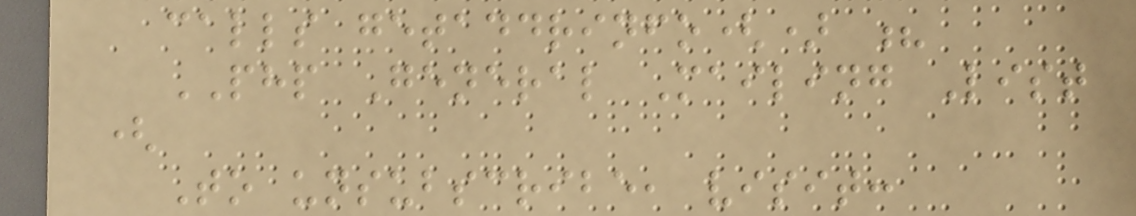calls getaddrinfo() ?
PHP General Mailing List
(
To unsubscribe, visit:
